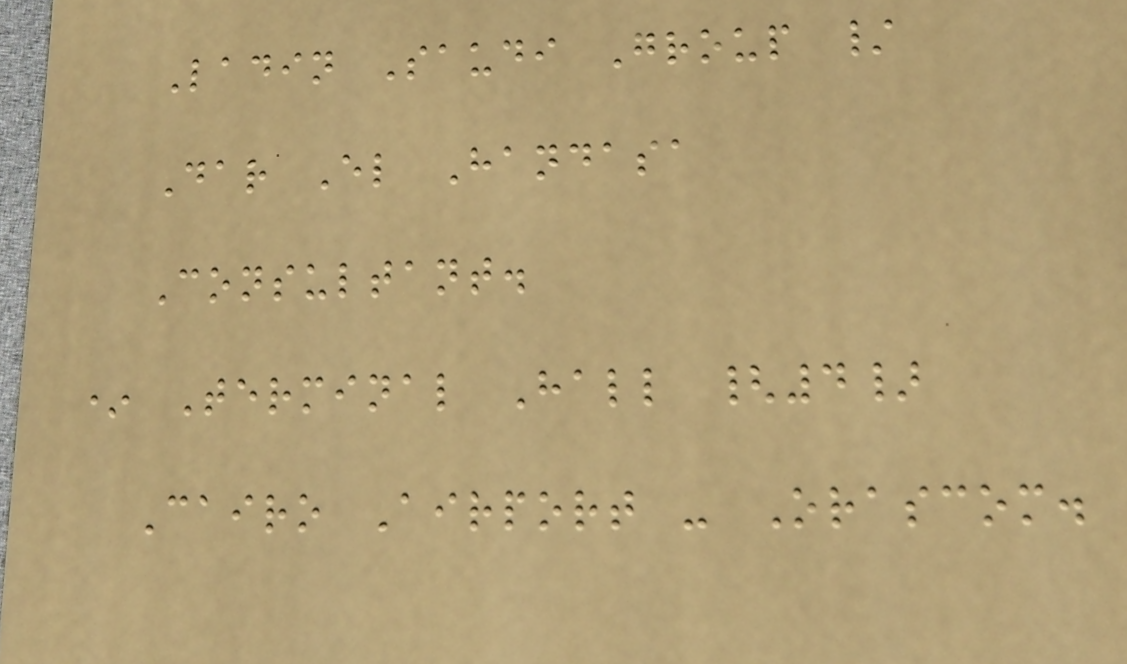Ladin Saudi Group /
Dar El Handasa
Consultant.
* Terminal Hall {4}
Cairo Airport - Orascom.
